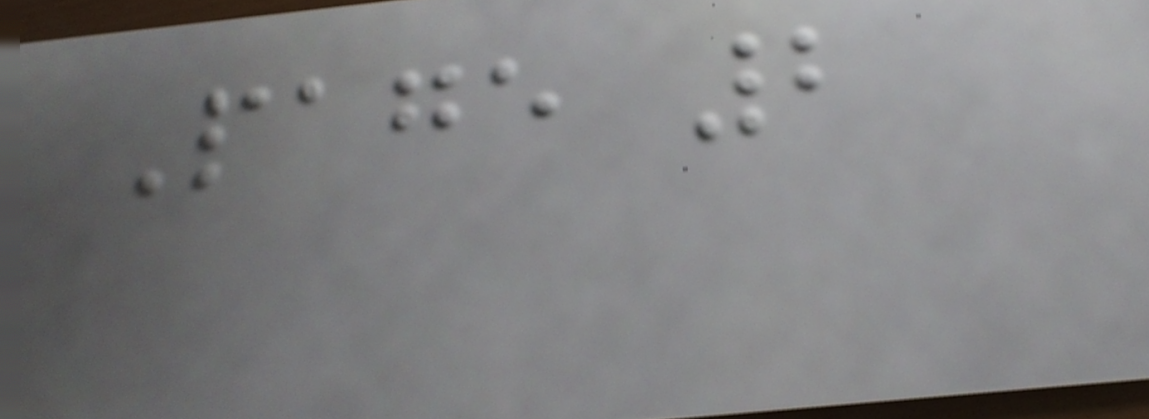Page 2
